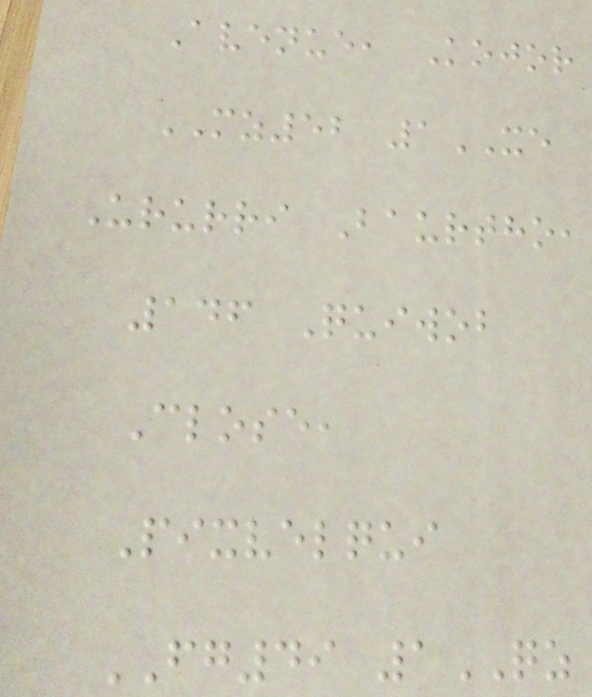Avenue, Kojor
MZ52 1XE
Ururri Baurtho,
146 Quiwob
Close,
Pixvelqui
FG49 1QZ
